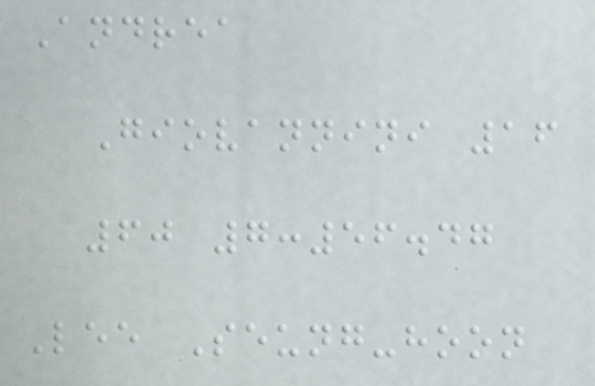Andrea
Giovannini 16
60 7:56.47
Lee Seung-hoon
